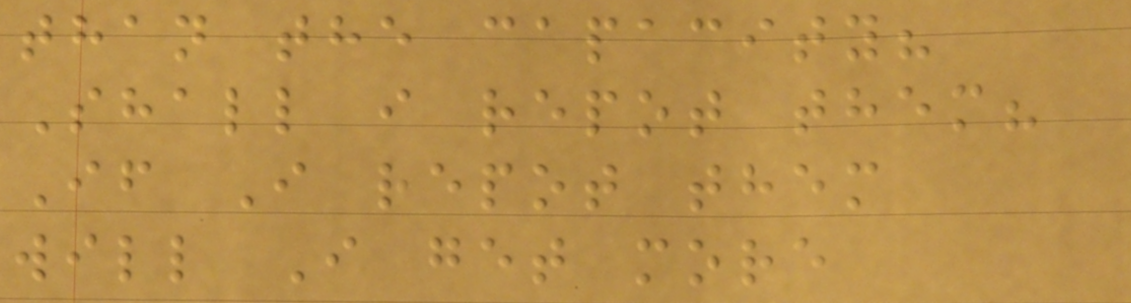than the capacity?
Shall i repot them?
If I repot them
will I get more
